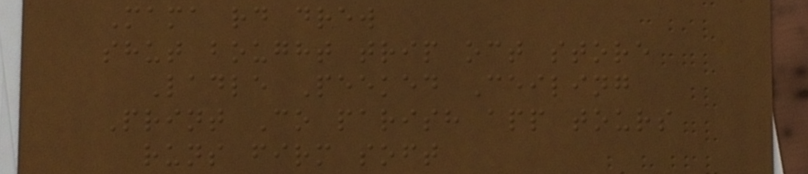Mama rd drew
shut bought trip oct store
Ladle Peeked Ceiling
Print Co parish app tours
runs firm soft
